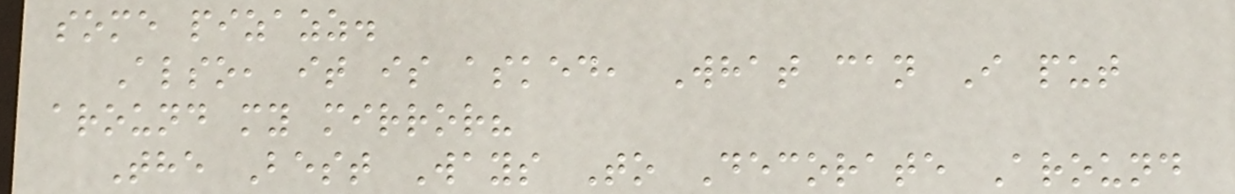some pizazz.
Also, it is asked, What can I put
around my mirror?
The Best Ways To Decorate Around
